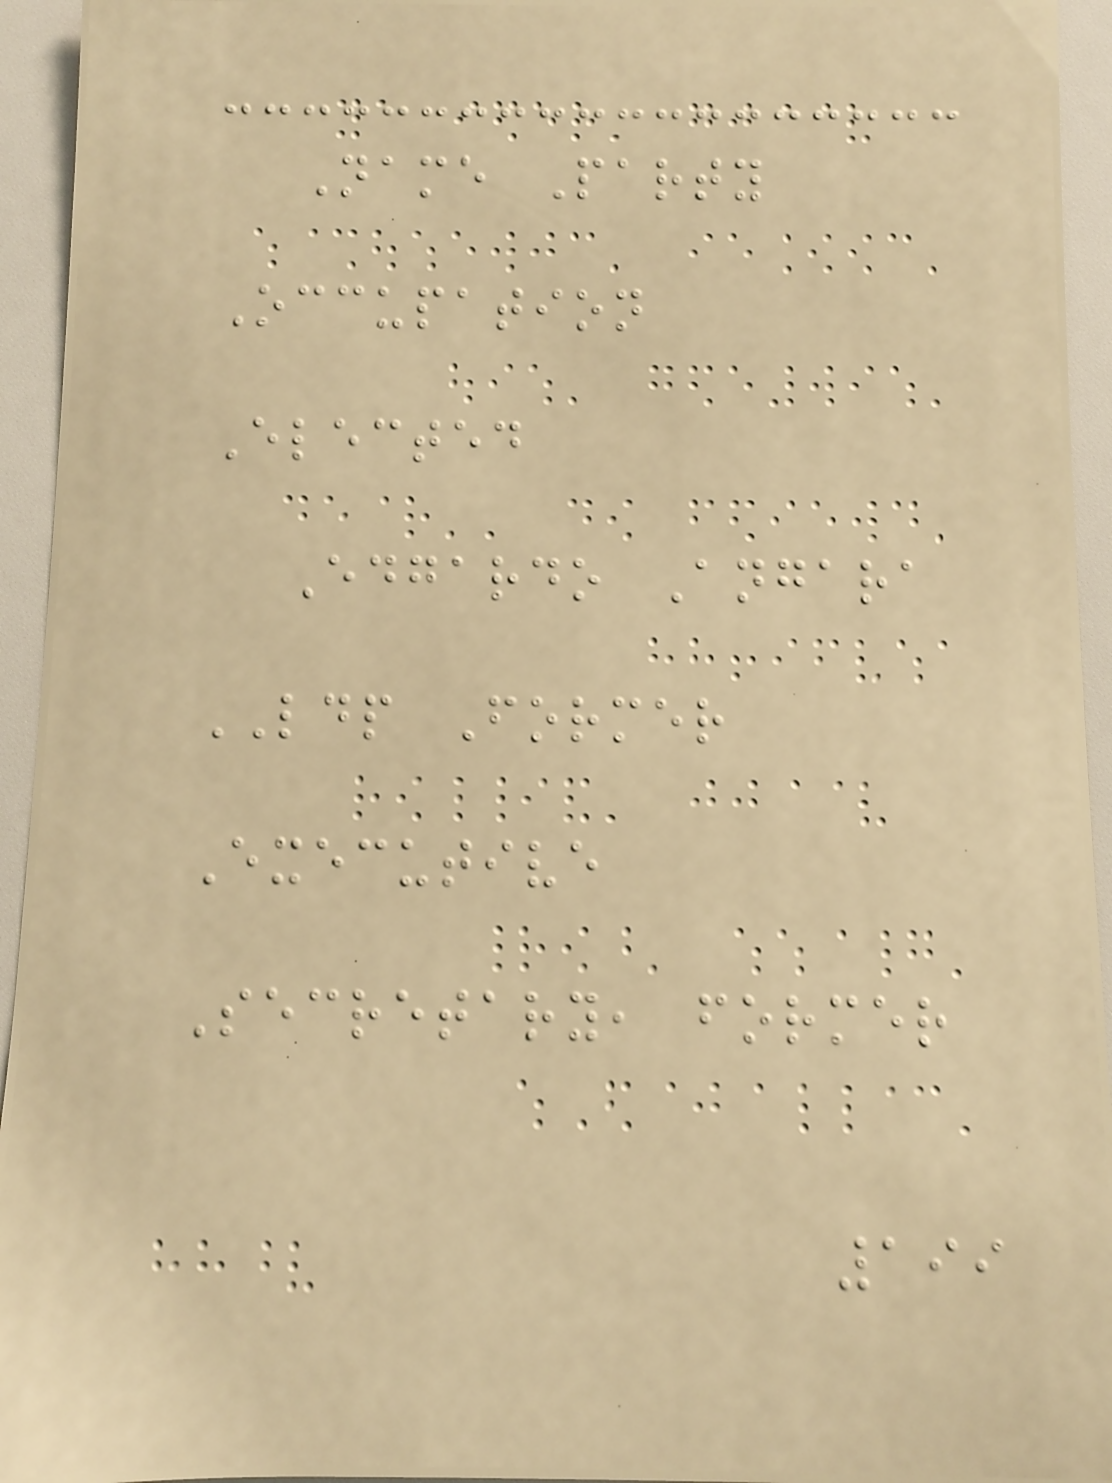Name Party
Occupation
Elected
Edgardo Angara
LDP Former
Executive
Secretary, former
199
